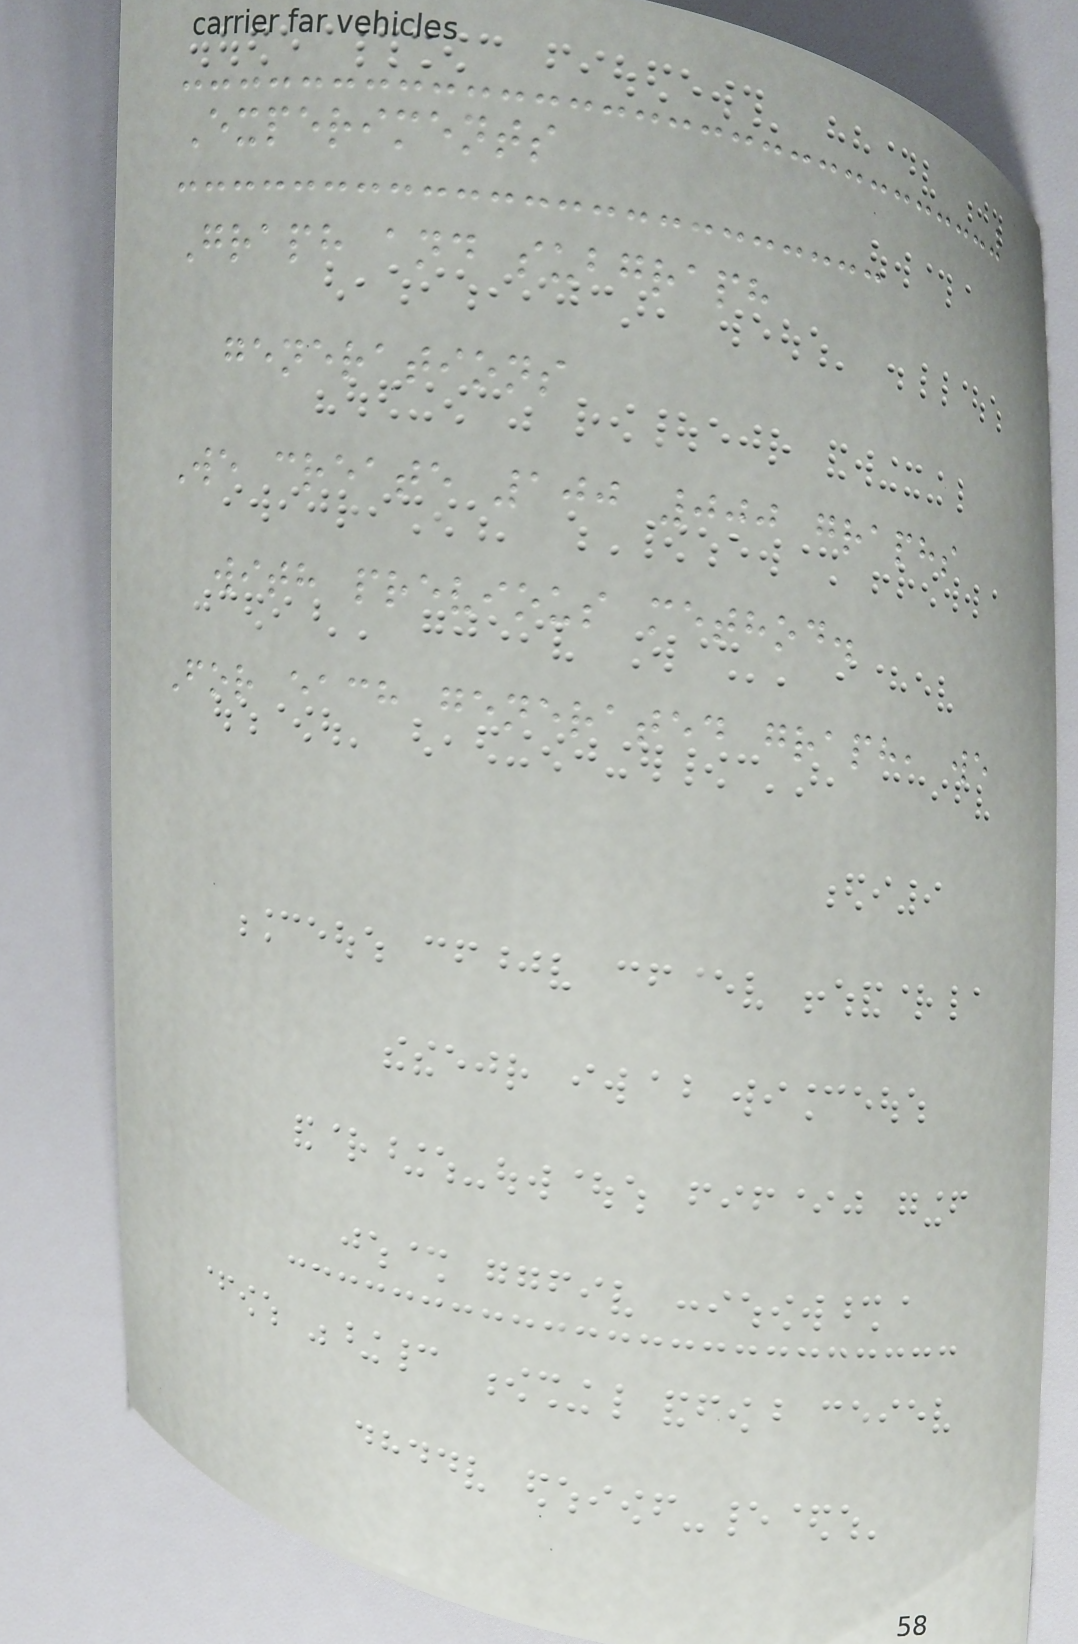Experiments
Graph and subgraph
generations
We create 100 000 graphs
with previous method.
For each generated graph, we
